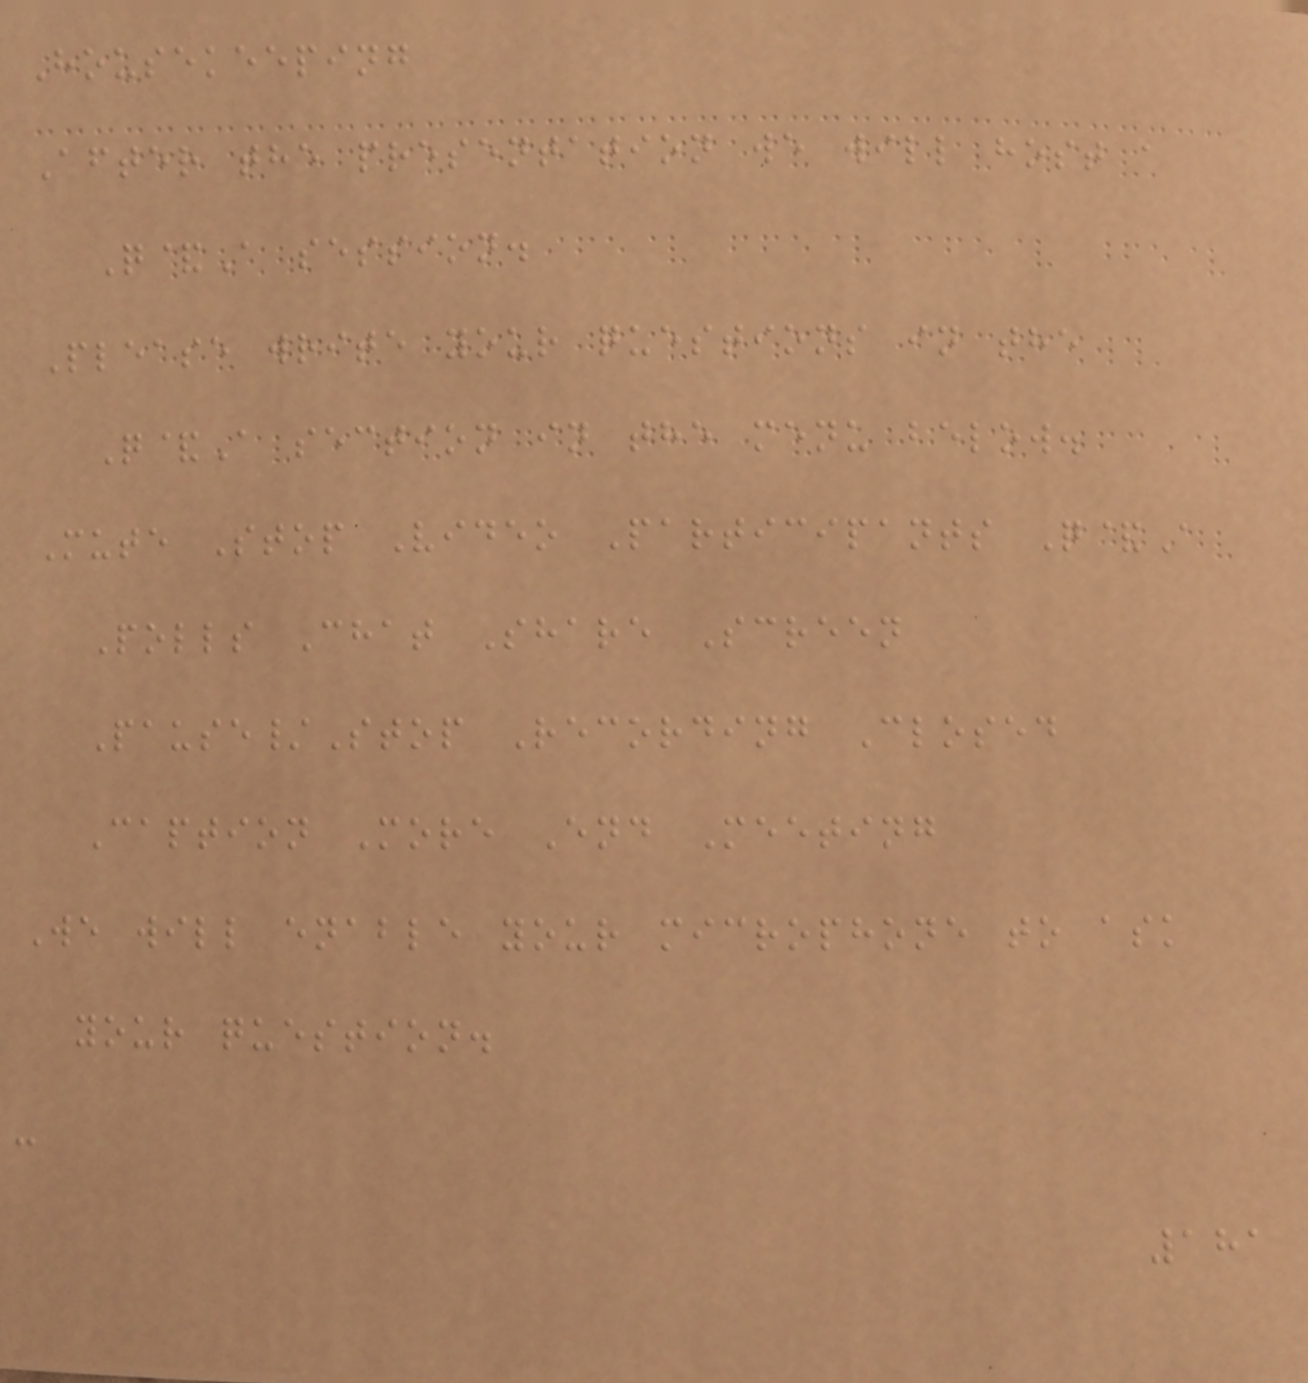Housekeeping
After the presentation we will host a
Q&A session.
Please write your questions in the
Q&A section in the menu below.
Mute Stop Video Participants Q&A
Polls Chat Share Screen
Pause/Stop Recording Closed
Caption More End Meeting
We will enable your microphone to ask
your question.
-
181
